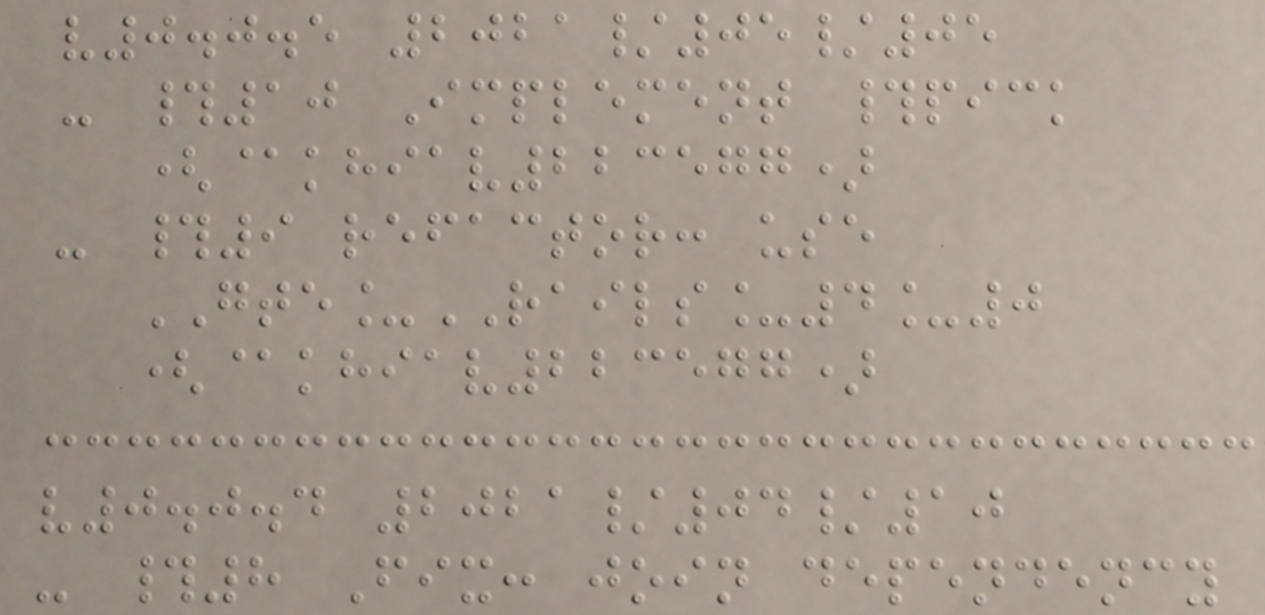v0.0.5 2021/05/05
- #10 Implement #pick
(@khiav223577)
- #9 refactor: use
GTE_RAILS_4_0
(@khiav223577)
v0.0.4 2021/04/10
- #8 Fix: join dependency
